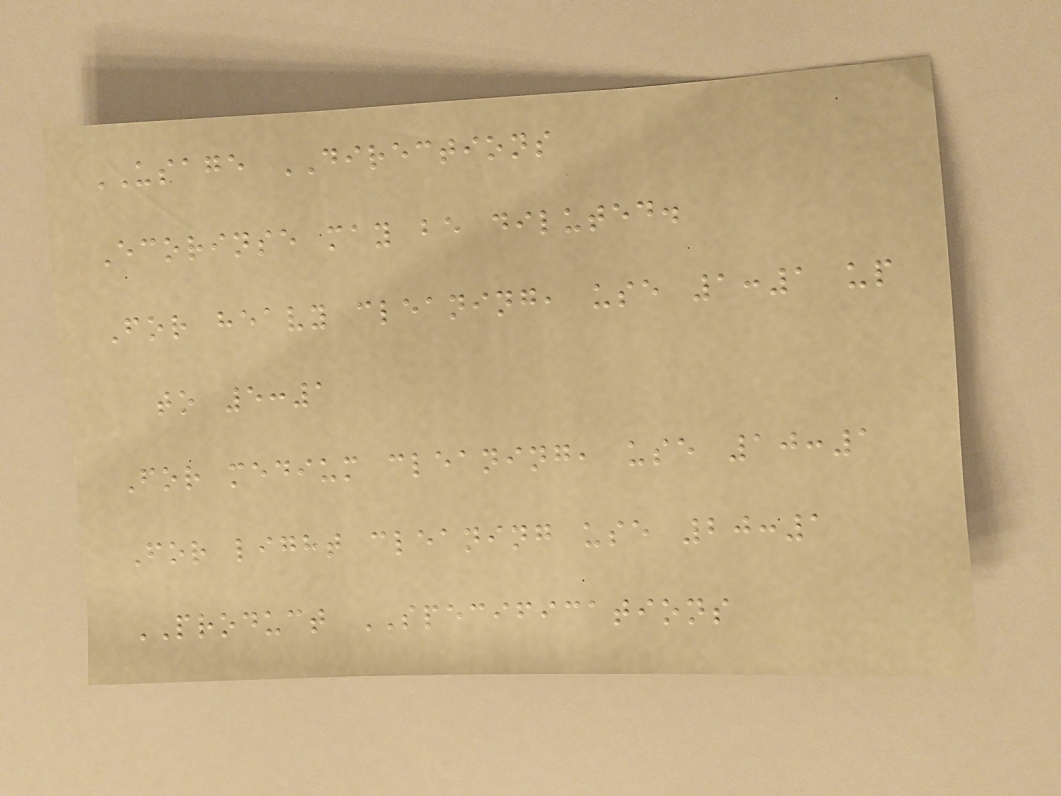USAGE DIRECTIONS
Ecorinse may be diluted.
For heavy cleaning, use 1:1 up
to 5:1
For medium cleaning, use 10:1
For light cleaning use 20:1
PRODUCT SPECIFICATIONS
